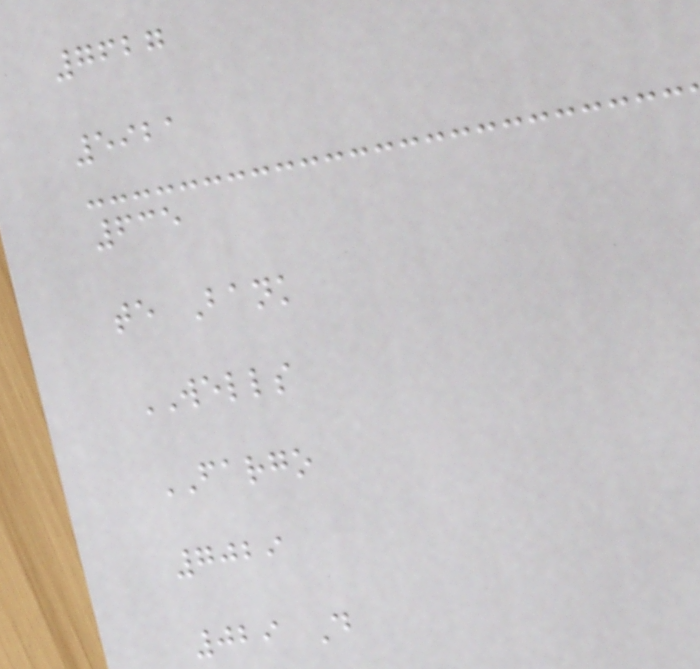7627
5921
635
te Bank
WELLS
FARGO
7029
029 D
